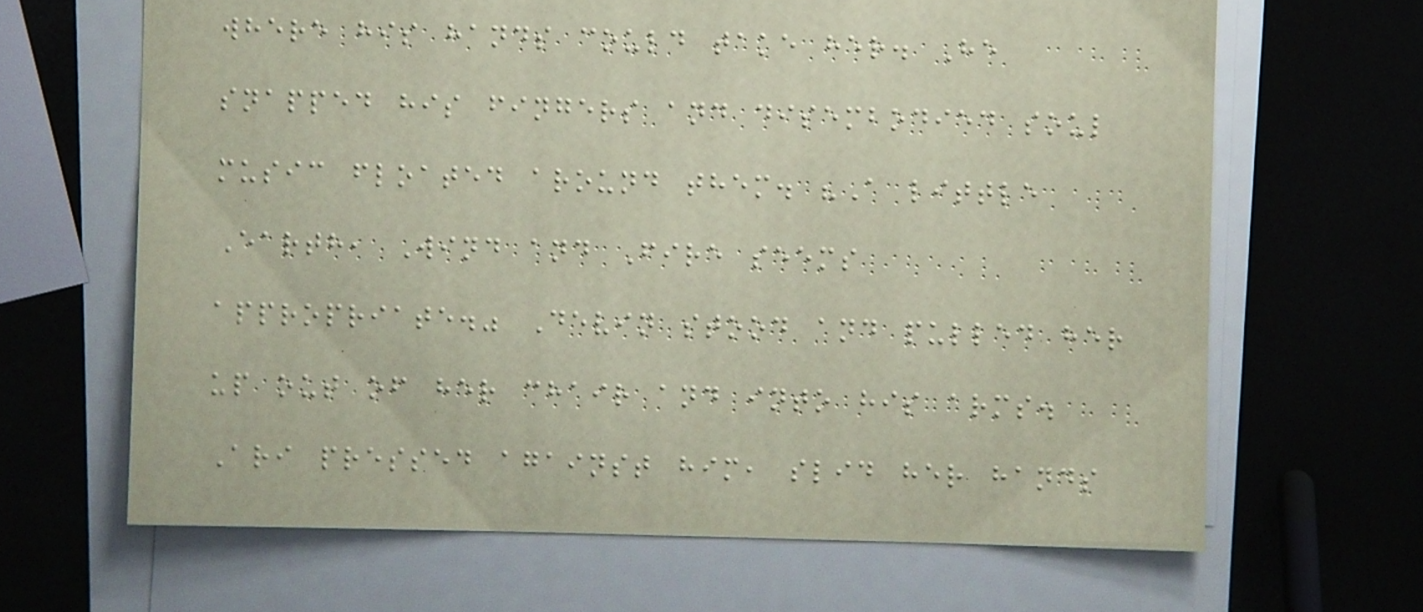where his hands could take her. He
snapped his fingers and disembodied soul
music floated around them. "A little
Earth, Wind and Fire seems
appropriate." Devin stood and pulled her
up out of her chair and into his arms.
Ari pressed against him, slid her hands
